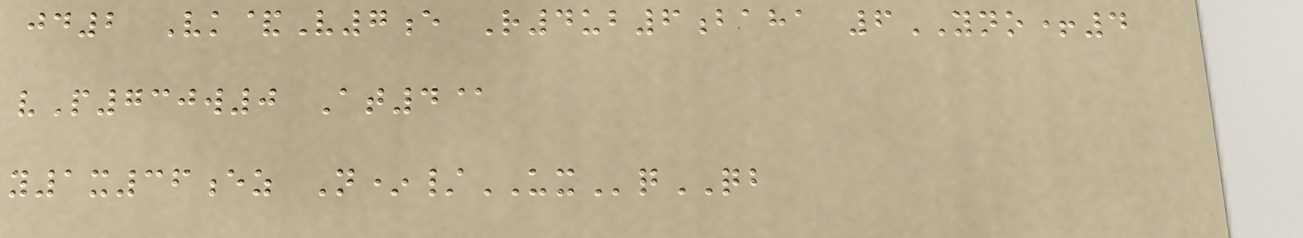jd2 Vk&V7e R4ub6baha 6YNO+4
vP730w0 At4@
y1x36ez N*/UXqQB
